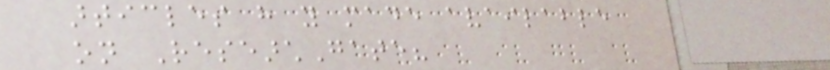articles have you made available
on ResearchGate?
